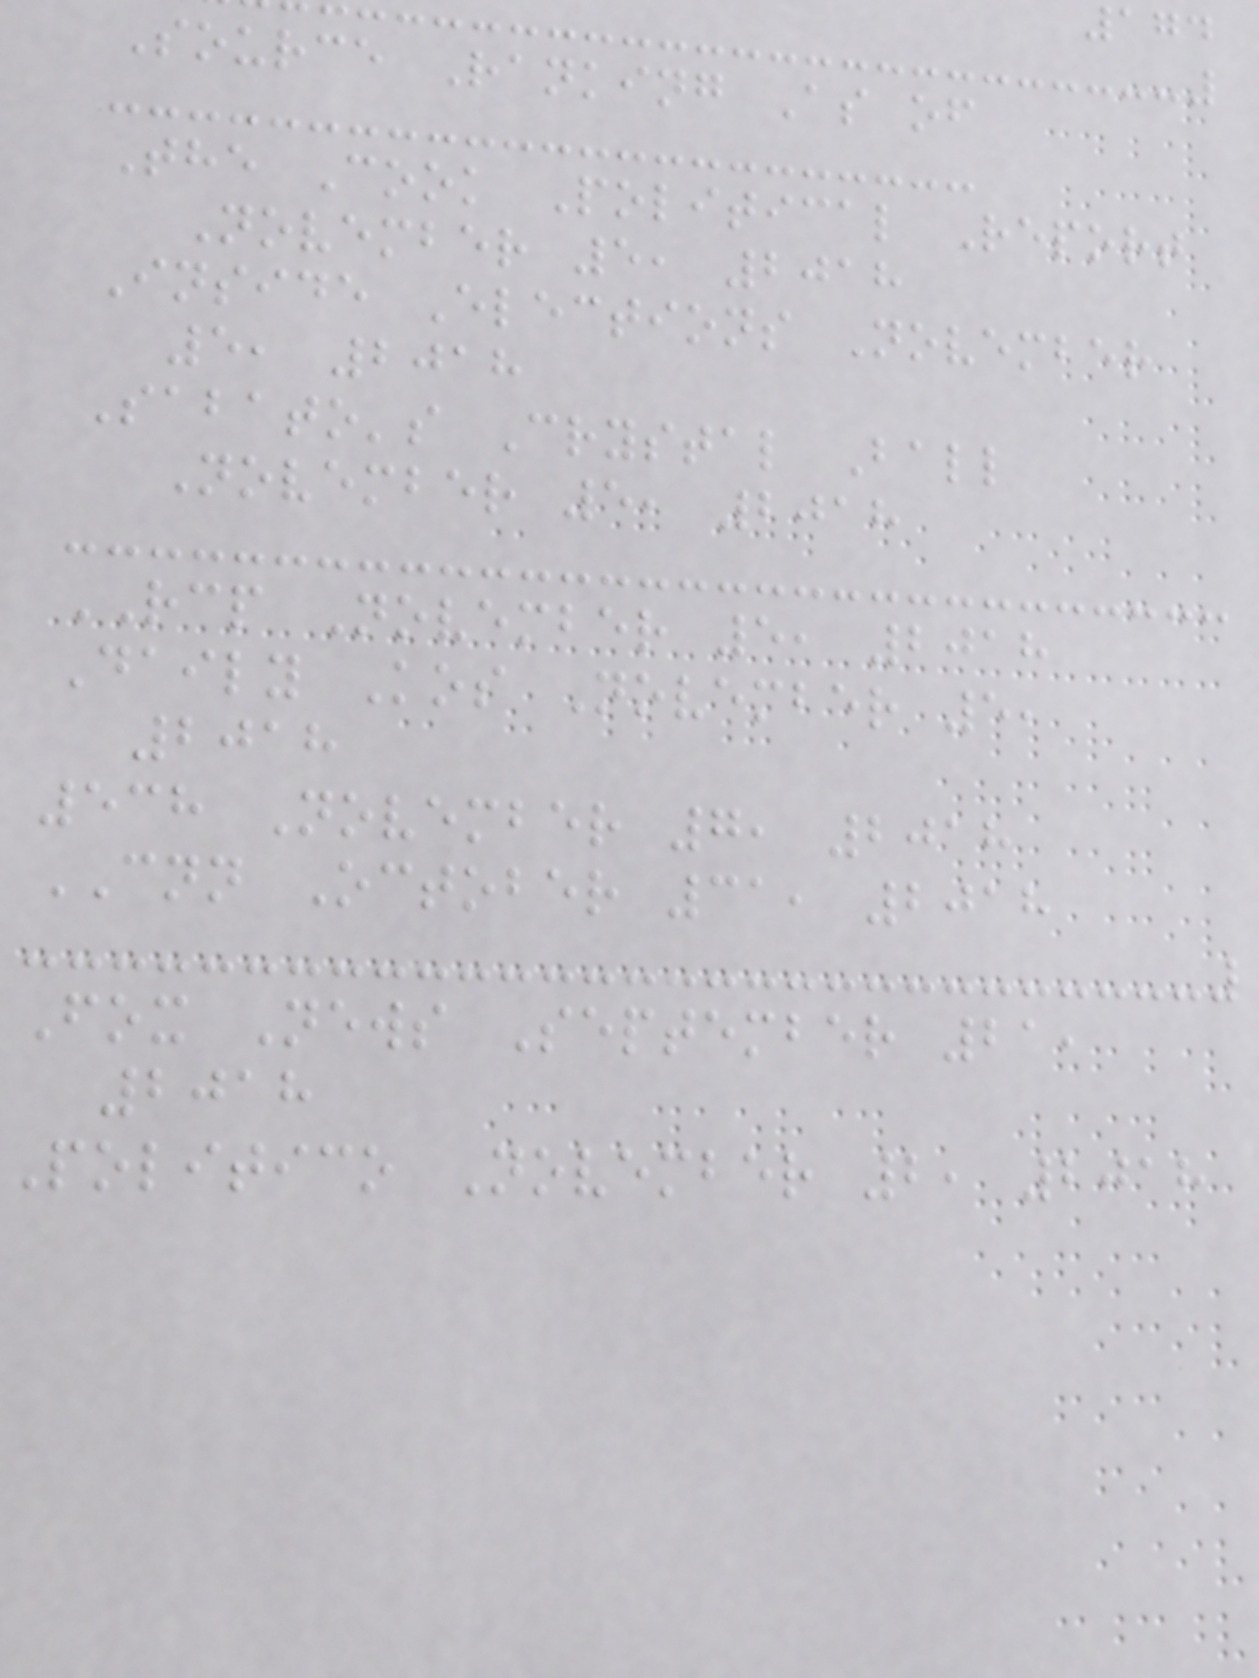174
Source Ranking As of
The Cook Political Report
November 5, 2018
Inside Elections November
5, 2018
Sabato's Crystal Ball
November 5, 2018
RCP November 5, 2018
Daily Kos November 5,
2018
538 November 7, 2018
CNN October 31, 2018
Fox News September 21,
2018
Politico November 2, 2018
